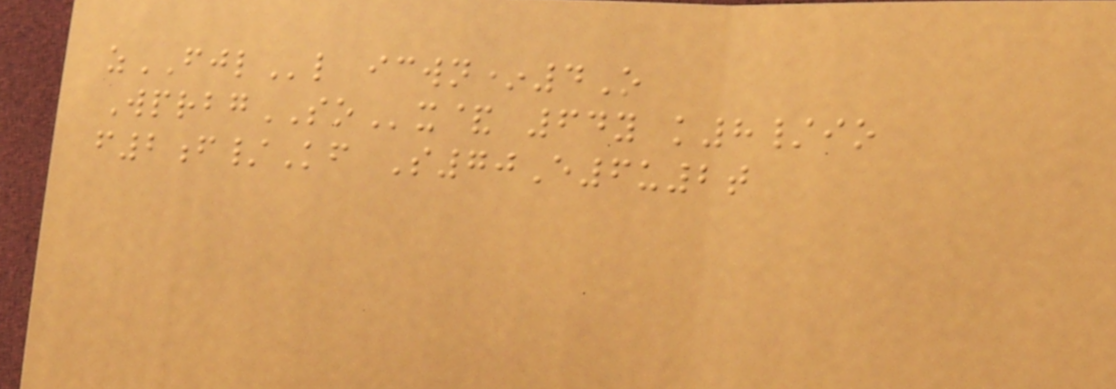zFJLl icwn*4O
WprbgSOx& 64y k8/io
f2f/Kf S70E6u2t
